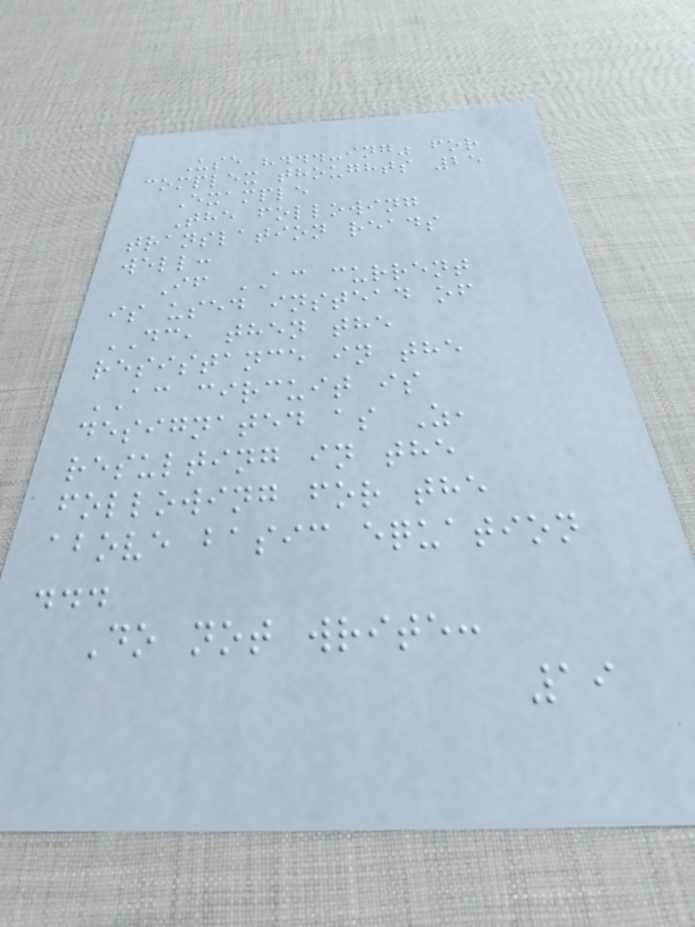Use "...-ing" for
complex thoughts 25
Example
The following
translation reads
well:
If AC current
is used instead of
DC, then the
resistance in the
AC circuit is
designated as Z,
resulting in the
following for the
above basic equation
...
Do not write:
19
